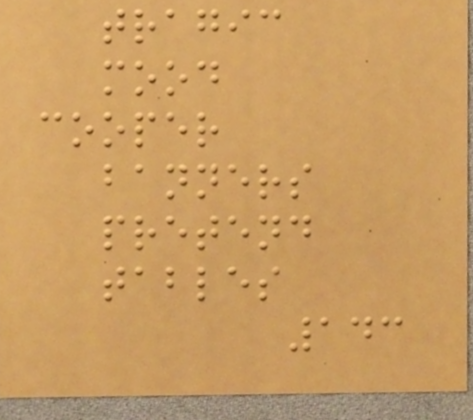tragic
mood
cooper
banners
pretend
tables
143
